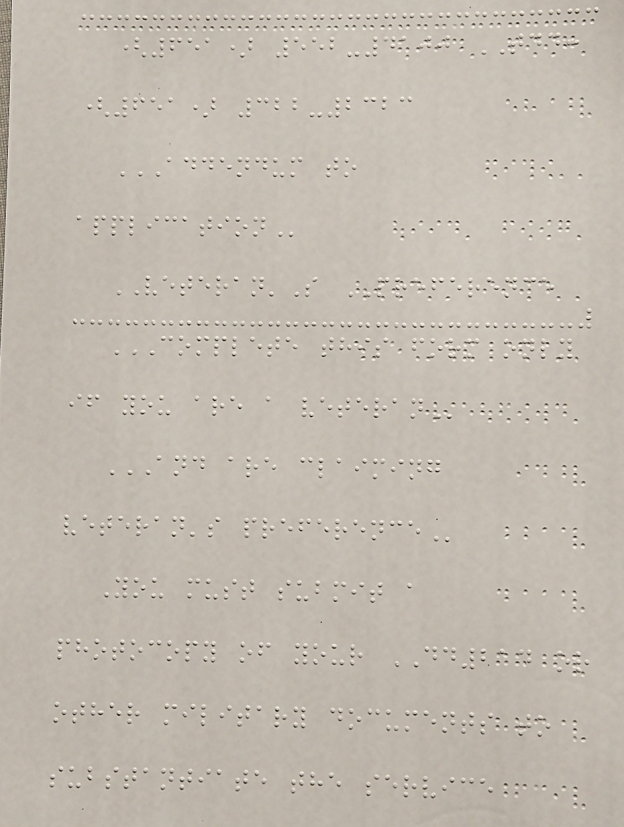(651) 552-4100 TDD:
(651) 322-2323
ADDENDUM TO
APPLICATION
VETERAN'S PREFERENCE
COMPLETE THIS FORM ONLY
IF YOU ARE A VETERAN
AND ARE CLAIMING
VETERAN'S PREFERENCE
You must submit a
photocopy of your DD214 or
other military documents to
substantiate the service
